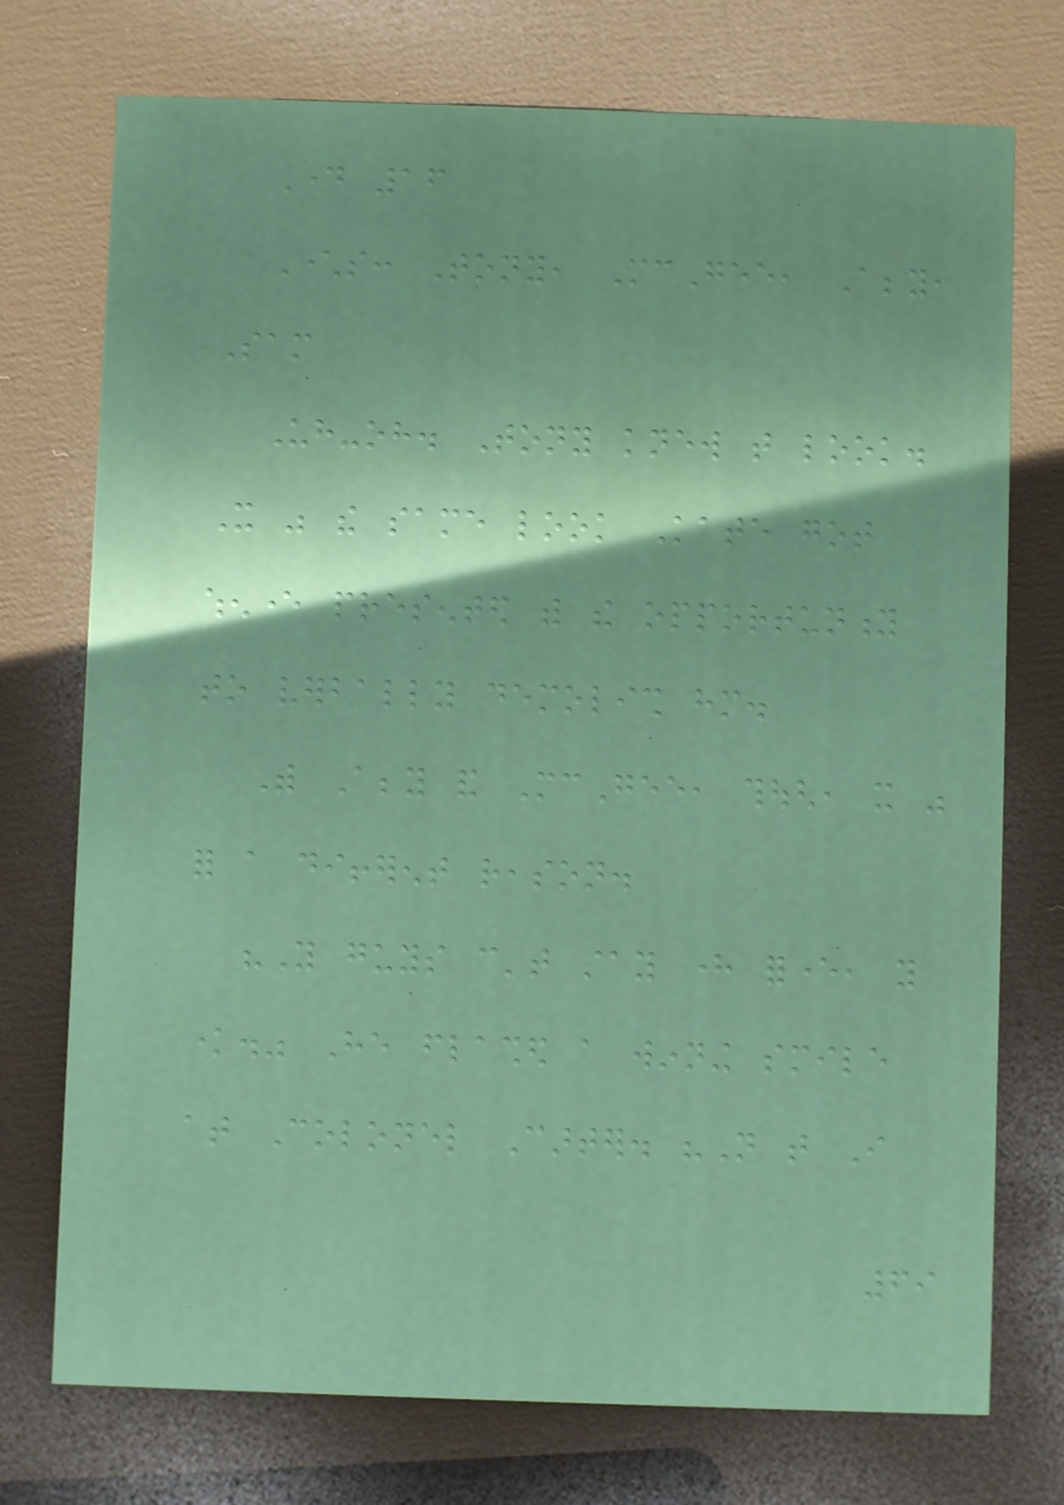Day 16
Characters: Tony, McGee, Abby,
Sam
Uh-oh. Tony knew that look.
It was the same look Kate got
whenever presented with the opportunity
to verbally demolish him.
With Abby and McGee, though, it was
for a different reason.
"You guys can't stay here forever, you
know." He flashed a winning smile
at Colonel Carter. "Not that I
69
